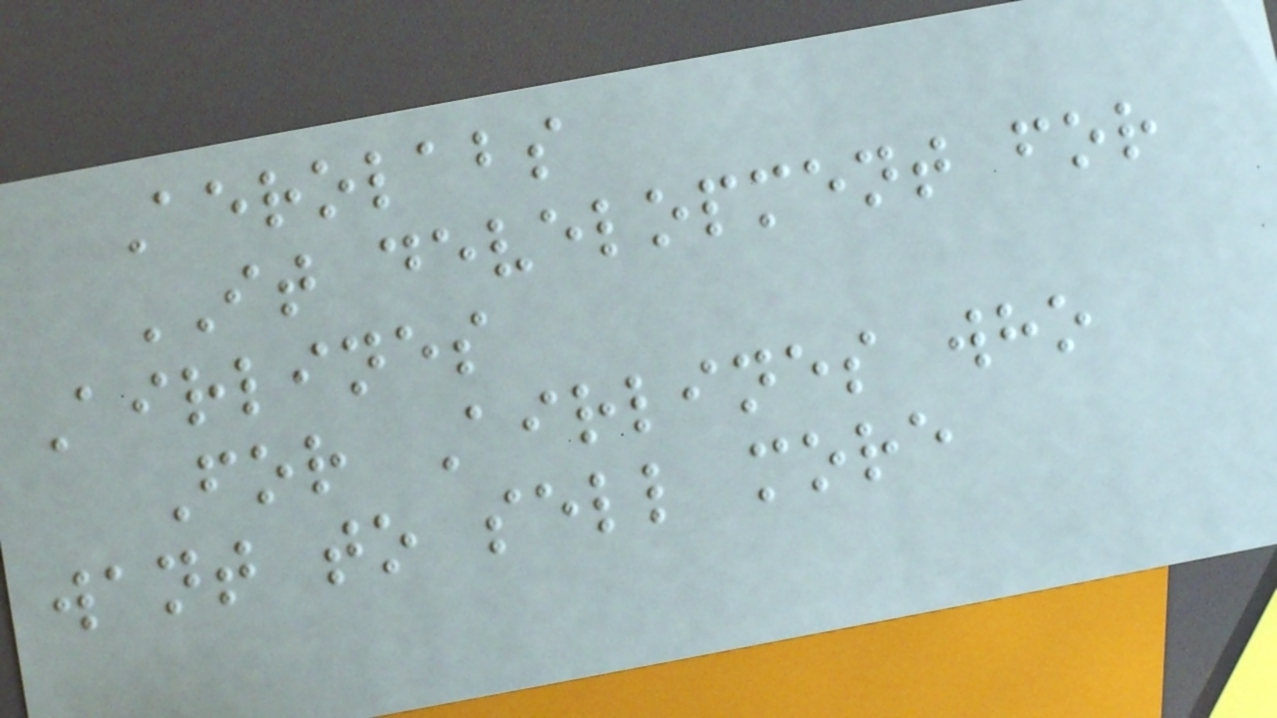Aerolabs
IT development for
Airlines
For Airlines who
want to sell more
